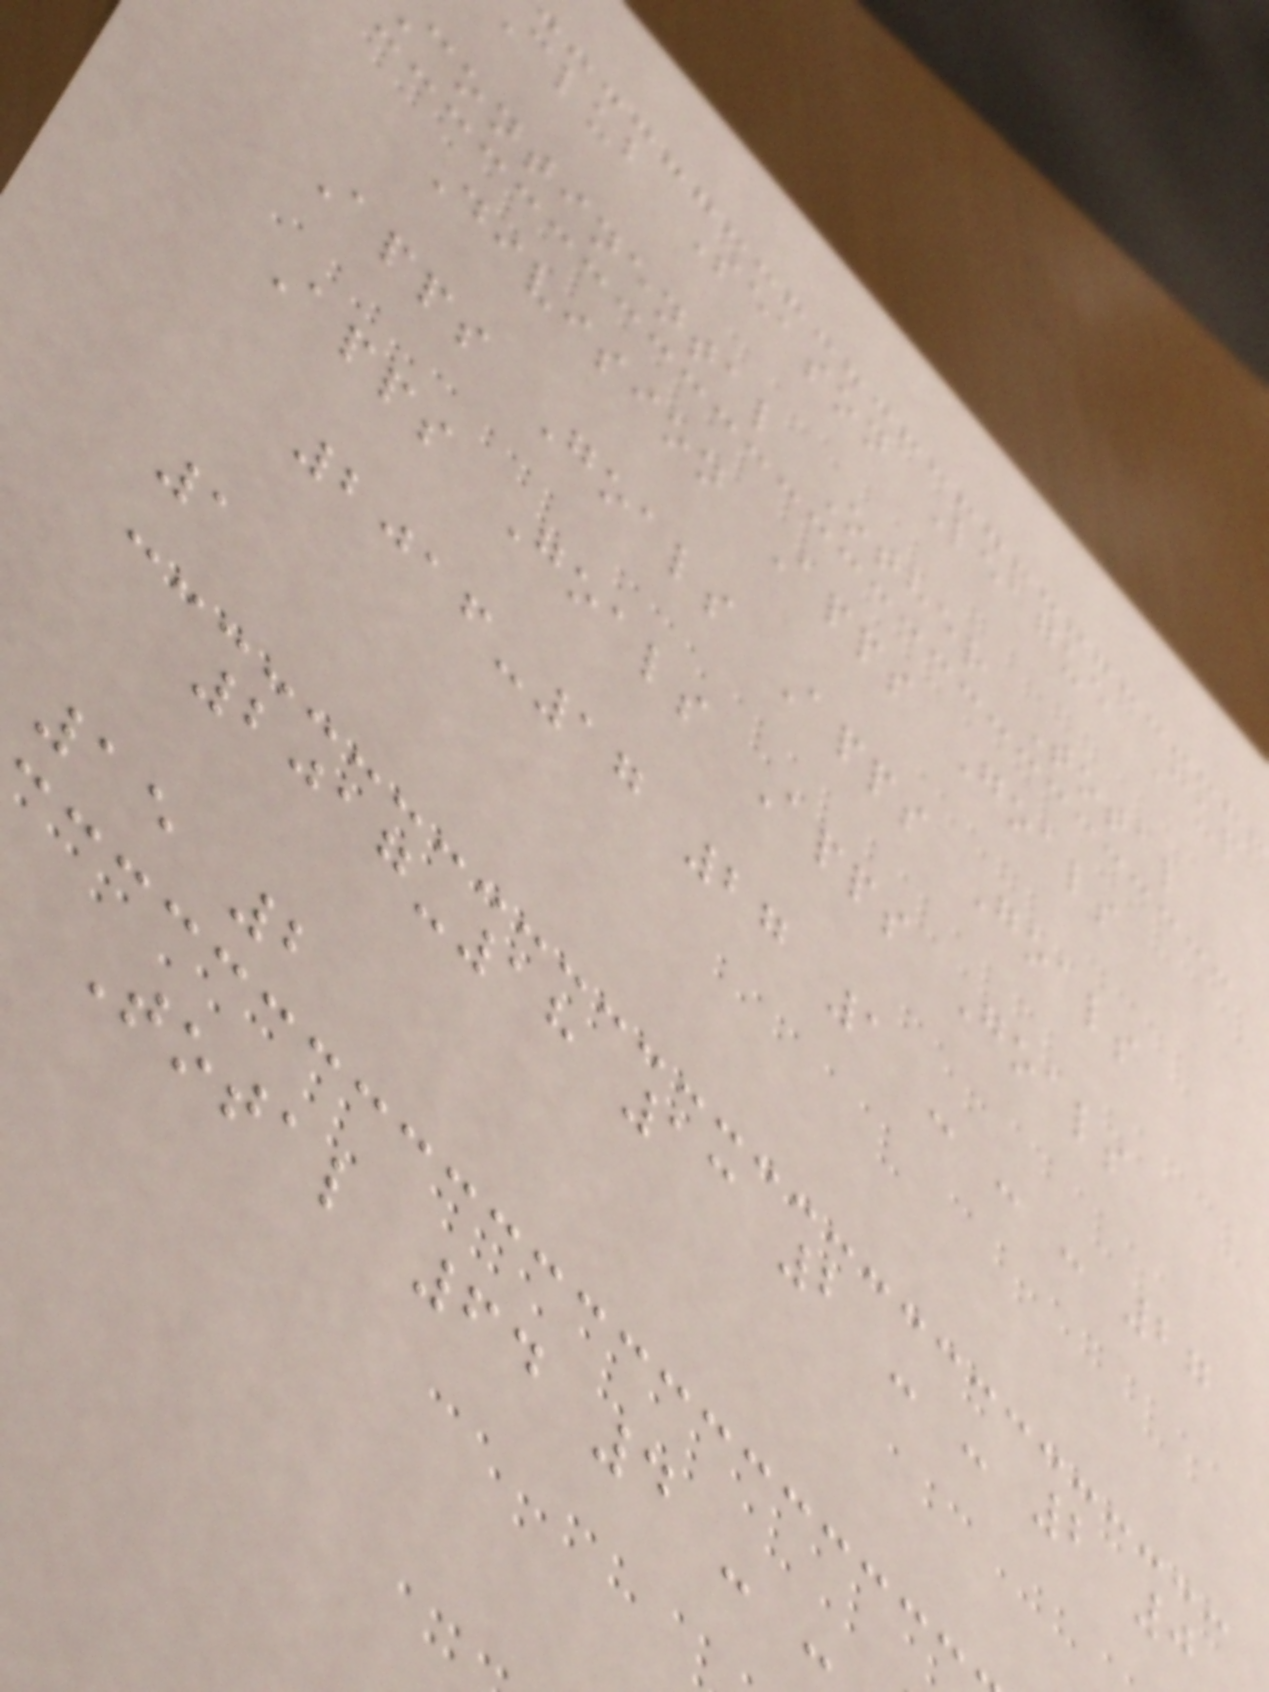club Season League Cup
continental Other Total
Division Apps Goals
Apps Goals Apps Goals
Apps Goals Apps Goals
2016-17 27 1 - - - 27
1
2017-18 13 2 - - 2 0
15 2
Total 64 4 - -
